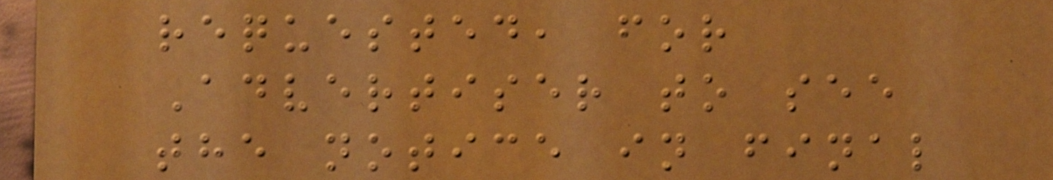requested, for
Advertiser to see
the notice in final
